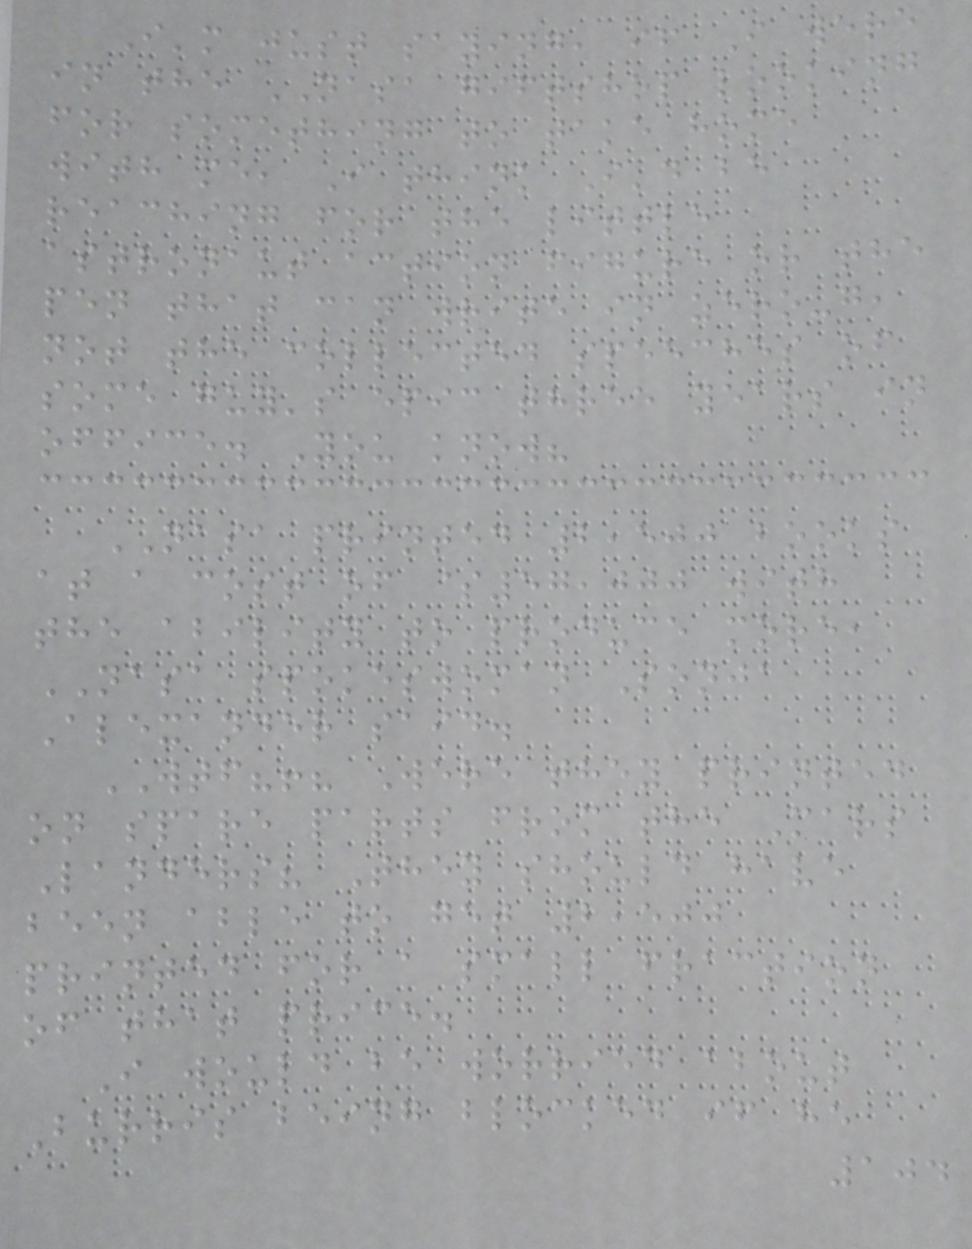I'm just saying, if I were
in the NASA giftshop looking
for something to take home
with me, I think I'd be
reaching for the little
astronaut action figure or the
pen that can write in zero-g,
not the collected speeches of
some guy's epic three years in
office. You know?
NASA printed 2,500 books
at a cost of $57,000 with
the ability to produce more,
NASA spokeswoman Sonja
Alexander said.
WTF?!? Were they printed
on spare parts from the Mars
Landers? They should have
been able to get 2,500
printed for a small fraction
of that price.
I would be worried about
Burris being blocked if he
104
